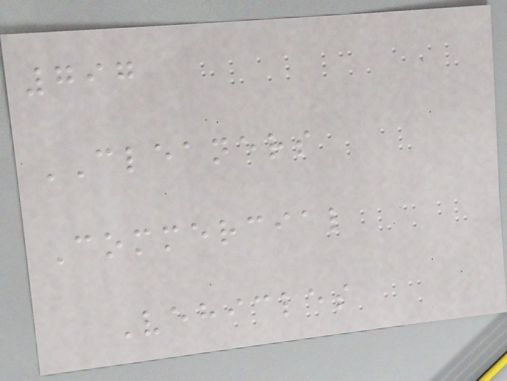797
CLEANERS
Commercial
Vehicles
